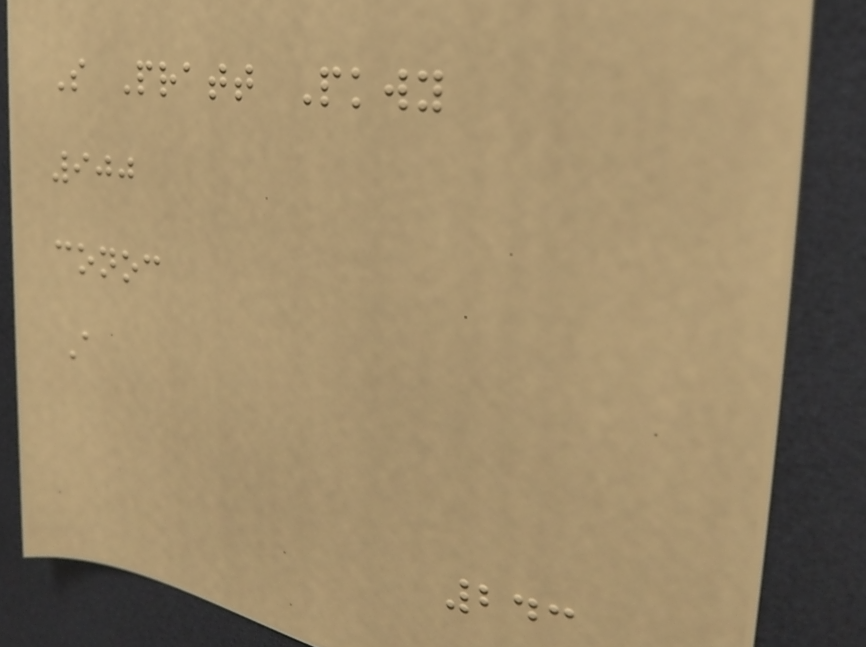S Pratt Pkwy
900
conoc
A
243
